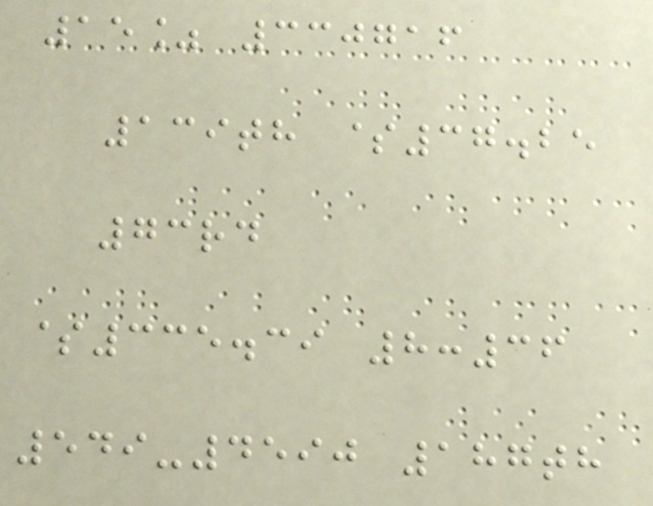15% 330716
139th $37.25
73rd
$335.39 8:36
549-4590 187th
